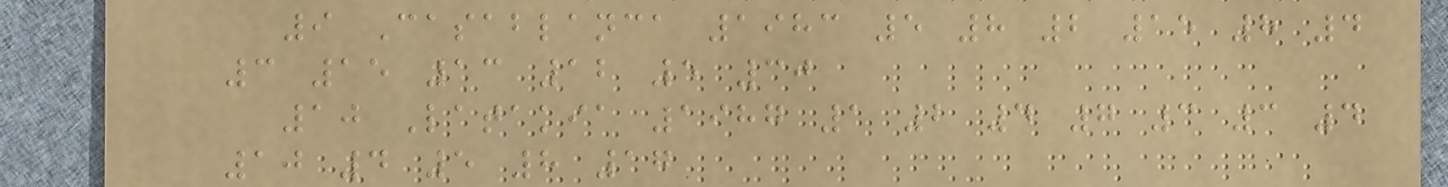9 Casablanca 1983 5 8 2 15 8 4
3 15 13 12 5 30
10 Latakia 1987 1 2 4 7 3 3 4
10 4 5 8 17
